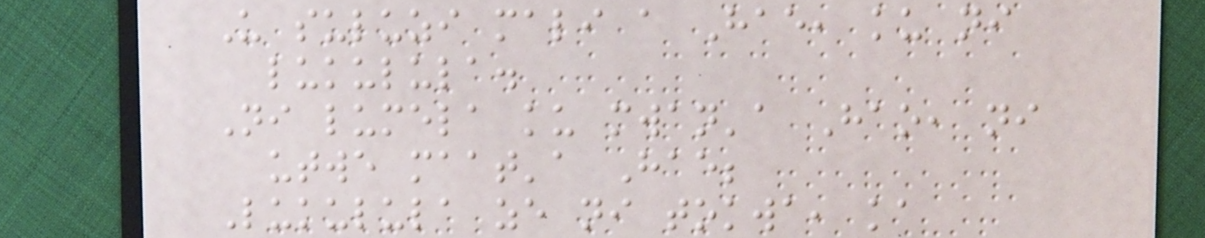U suluzi mali a Hae, ku ni
lukulula.
Ni lumela ku mwan'a Hao, ni
utwe maat'a Hae;
Lukulula ze ni tokwa, ka
